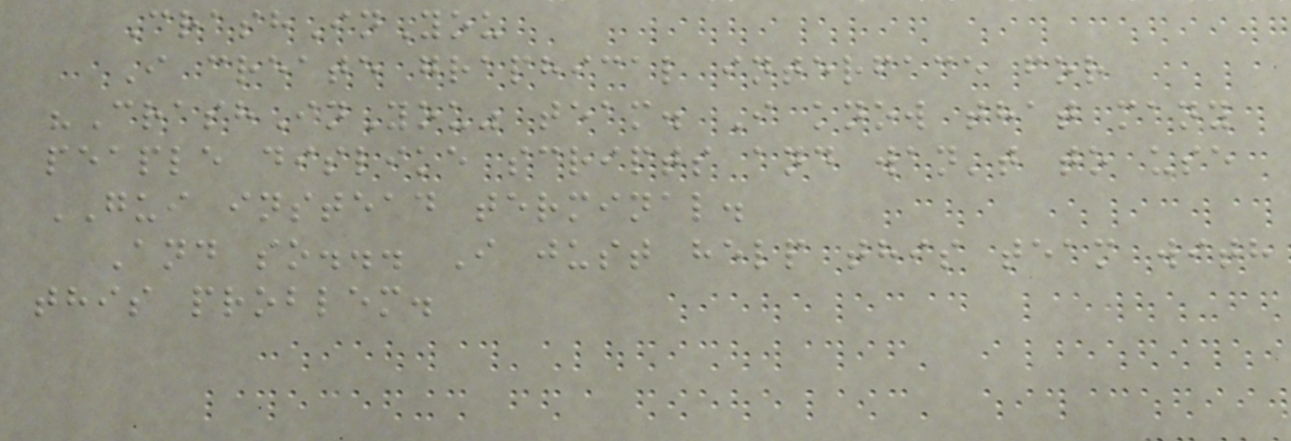CrashInYou
I create graphical interface for
"CrashInYou" team. I know that many
peaple dislike scripts and wan't to use
GUI instead terminal.
And so... I just help this team with
this problem.
